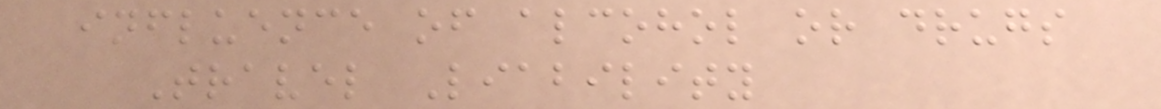influence of alcohol or drugs
Travel Liability
